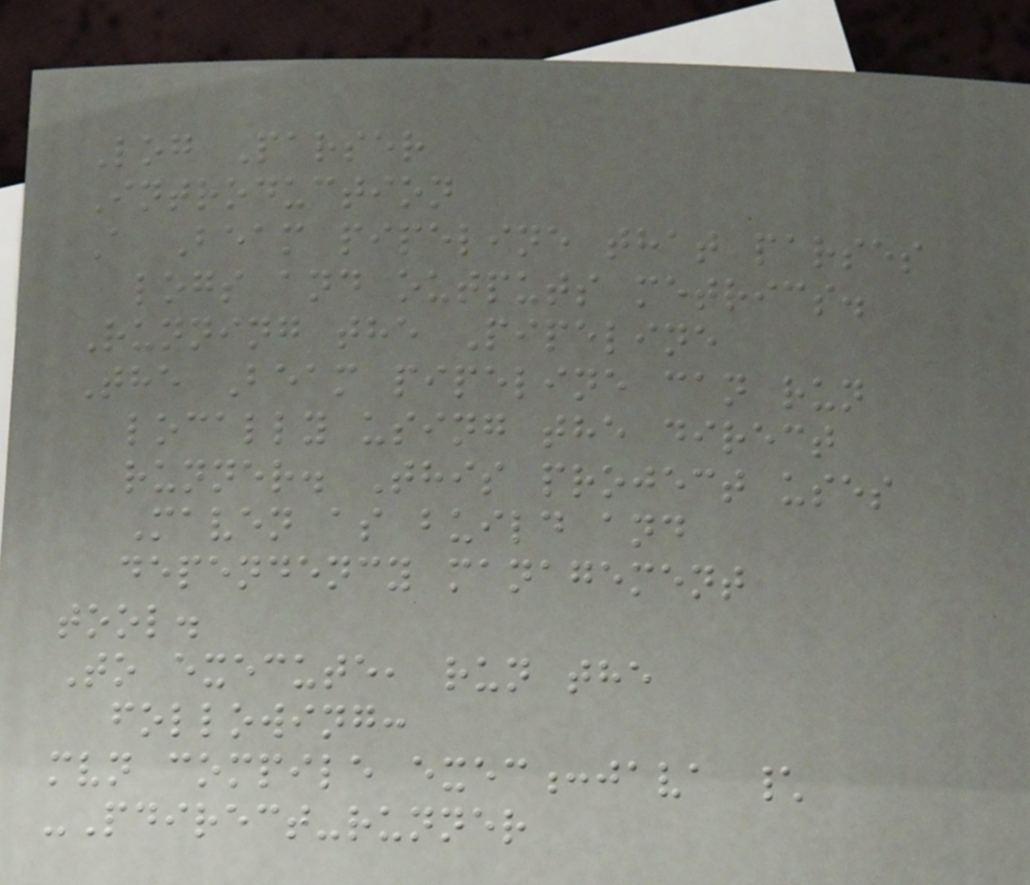Log Parser
Introduction
A Beam pipeline that parses
logs and outputs metrics.
Running the Pipeline
The Beam pipeline can run
locally using the direct
runner. This project uses
Maven as build and
dependency management
tool.
To execute, run the
following:
mvn compile exec:java \
-Pdirect-runner
